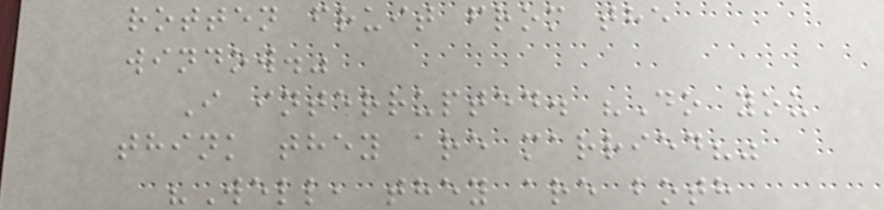rotten fruit from the
window."
I interrupted. "Do you
think they are married?"
"Well, they are both
